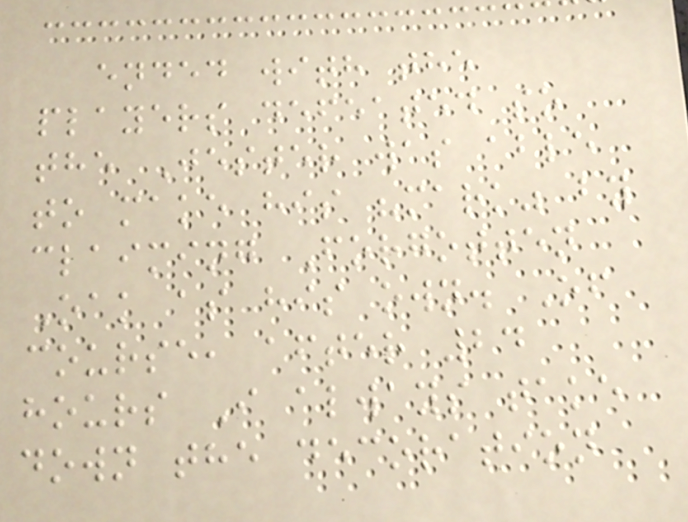ended with the
players defeated so
the Jester was able
to make his "mark" by
claiming Forgotten
Oak as his own. Of
course, after 24
hours I always take
down the decoration
